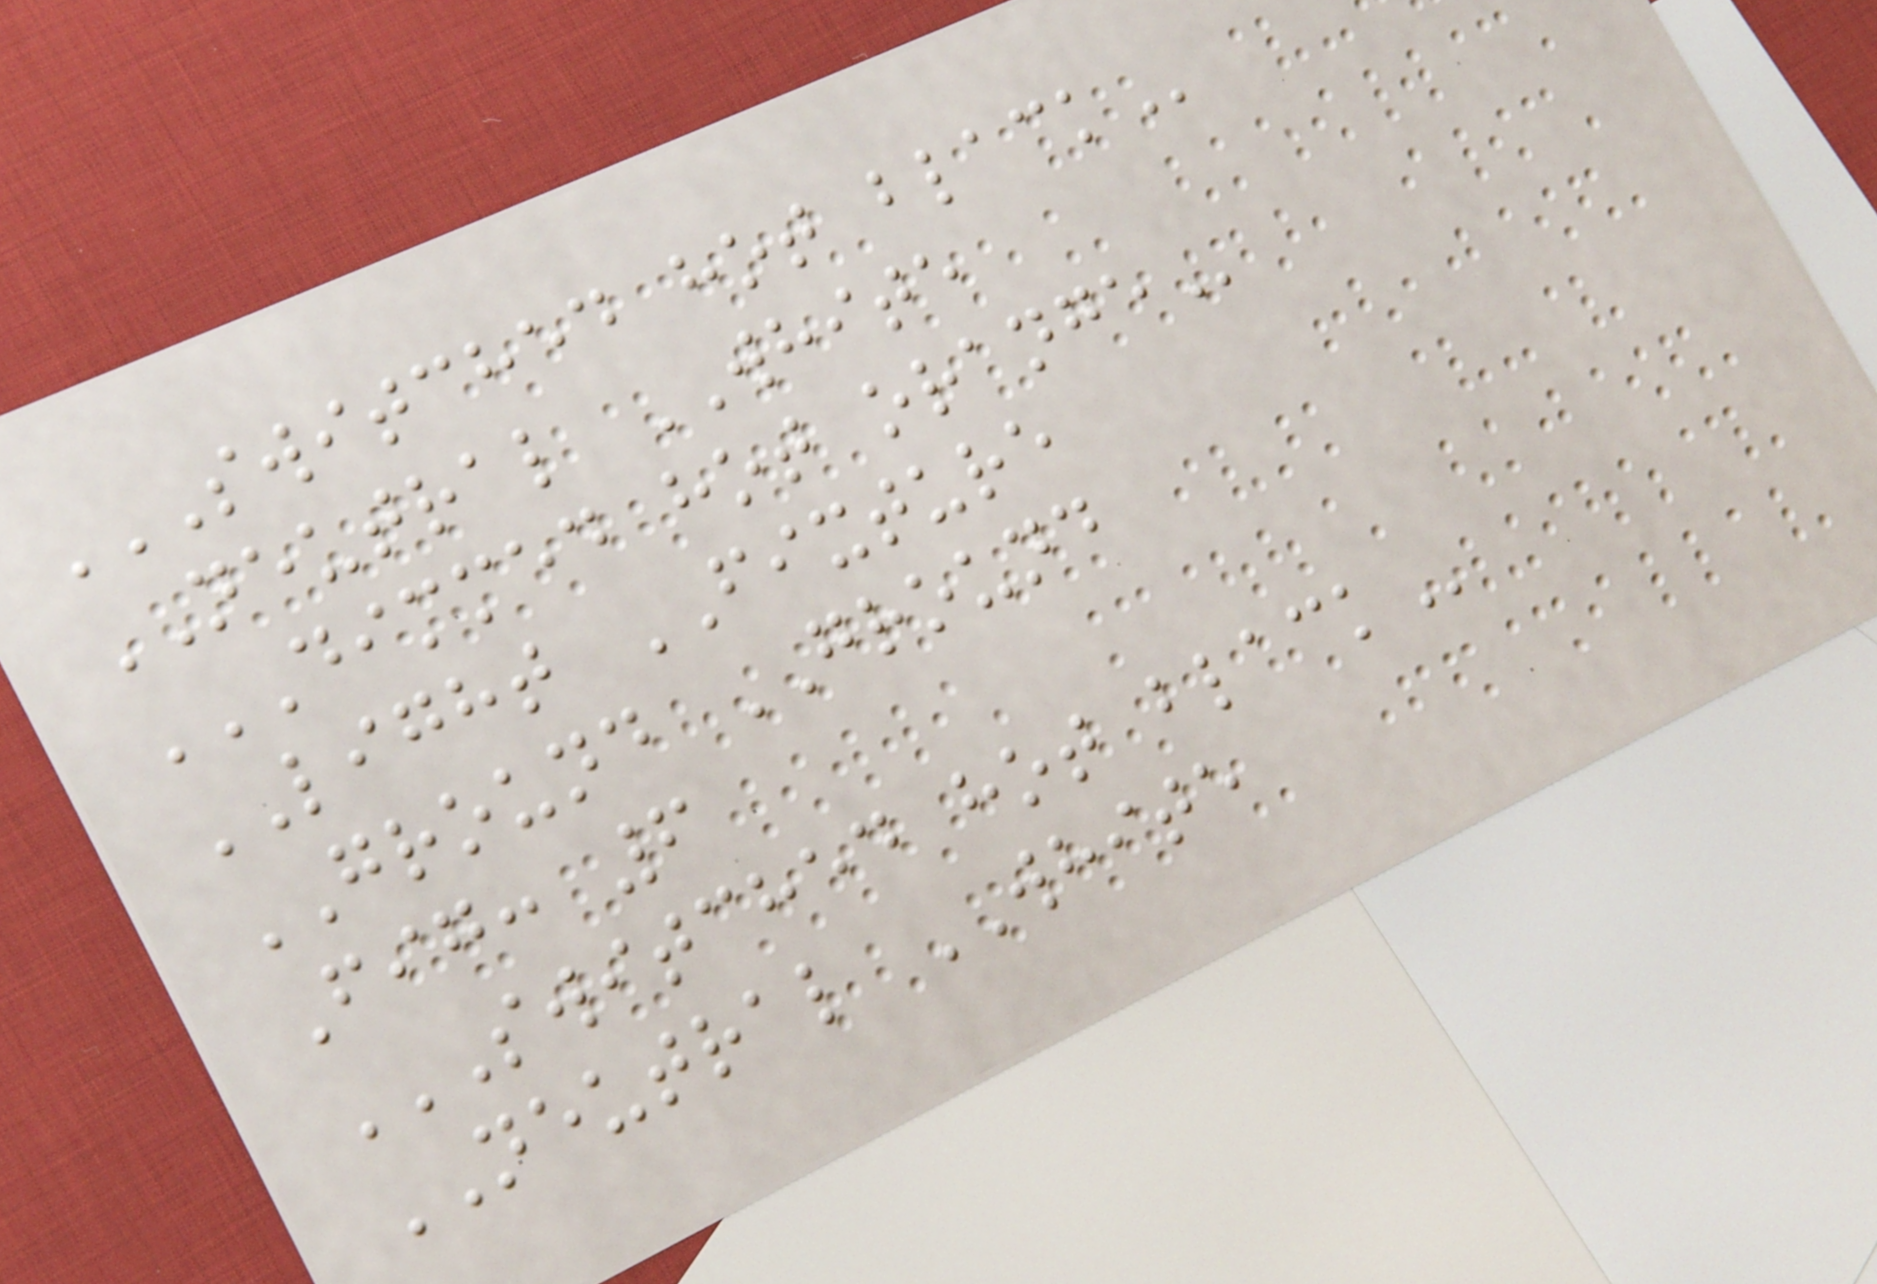SWITCHED HOT BLACK
NEUTRAL WHITE
DIMMED HOT ORANGE
LIGHT FIXTURE
GROUND GROUND
Fig: 6
SWITCHED HOT BLACK
NEUTRAL WHITE
